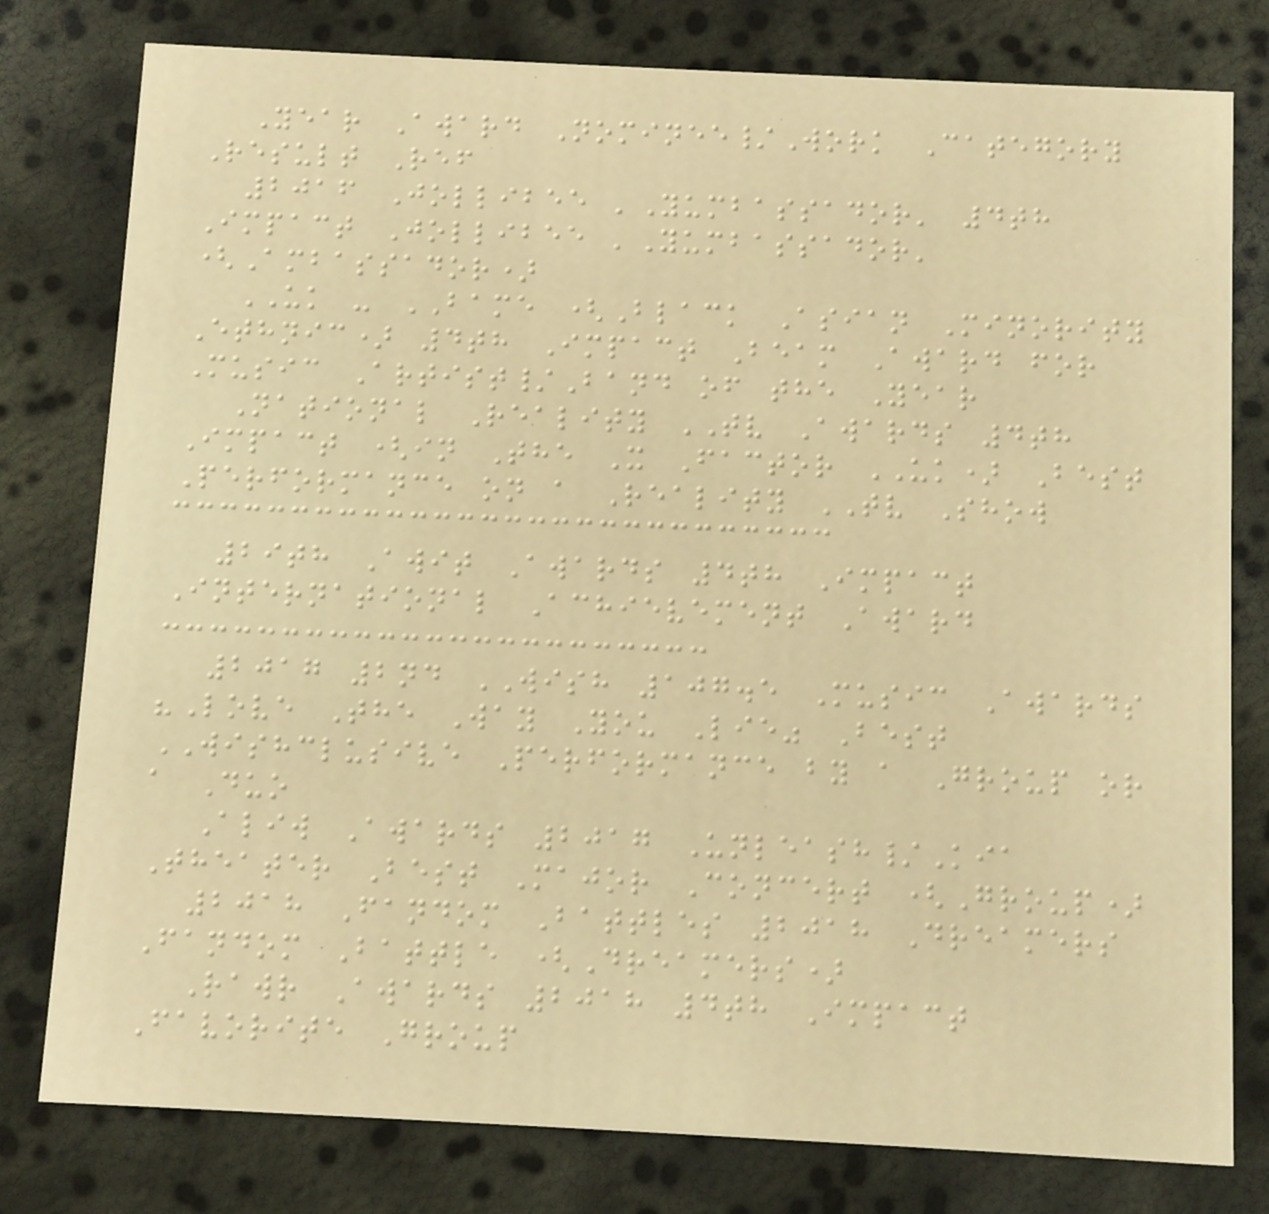Year Award Nominee/Work Category
Result Ref
2016 Jollibee 'Yumbassador' 4th
Impact Jollibee 'Yumbassador'
(Ambassador)
UK - BAME (Black Asian Minority
Ethnic) 4th Impact Beam Award for
Music Artist/Band of the Year
National Reality TV Awards 4th
Impact (in The X Factor UK) Best
Performance on a Reality TV Show
29th Awit Awards 4th Impact
International Achievement Award
2017 2nd WISH 107.5 Music Awards
"Love The Way You Lie" Best
WISHCLUSIVE Performance by a Group or
a Duo
Aliw Awards 2017 Unleash/Kia
Theater Best Major Concert (Group)
2018 Fandom Battles 2018 Dreamers
Fandom Battle (Dreamers)
Rawr Awards 2018 4th Impact
Favorite Group
